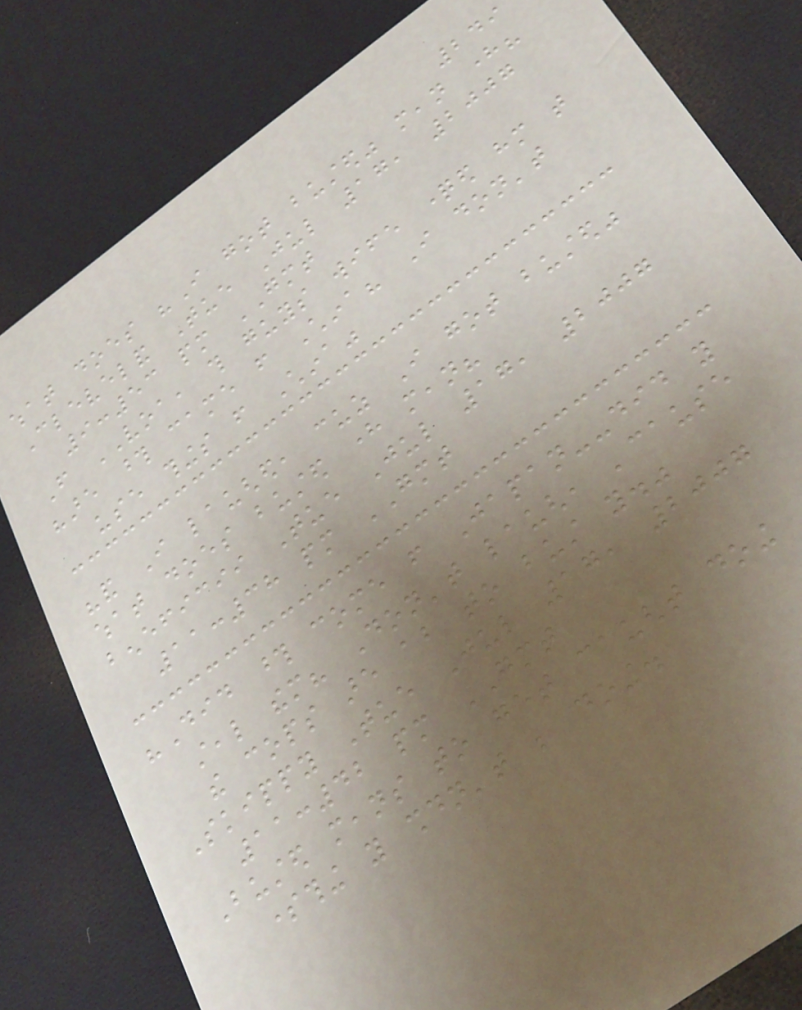249
what does "I got busted" mean here?
Cleveland Tue Jul 17, 2007
9:53 pm GMT
From VOA, this guys wife questioned him that
"are those came from China? I don't
use things from China"
"and I laughed, cuz I got busted"
what does busted here mean?
beneficii Tue Jul 17, 2007
11:38 pm GMT
"Did those come from Japan--did you
steal them? Don't laugh, 'cause
the cops are about to bust you."
Skippy Tue Jul 17, 2007
11:42 pm GMT
Busted means to get caught doing
something you shouldn't be doing.
